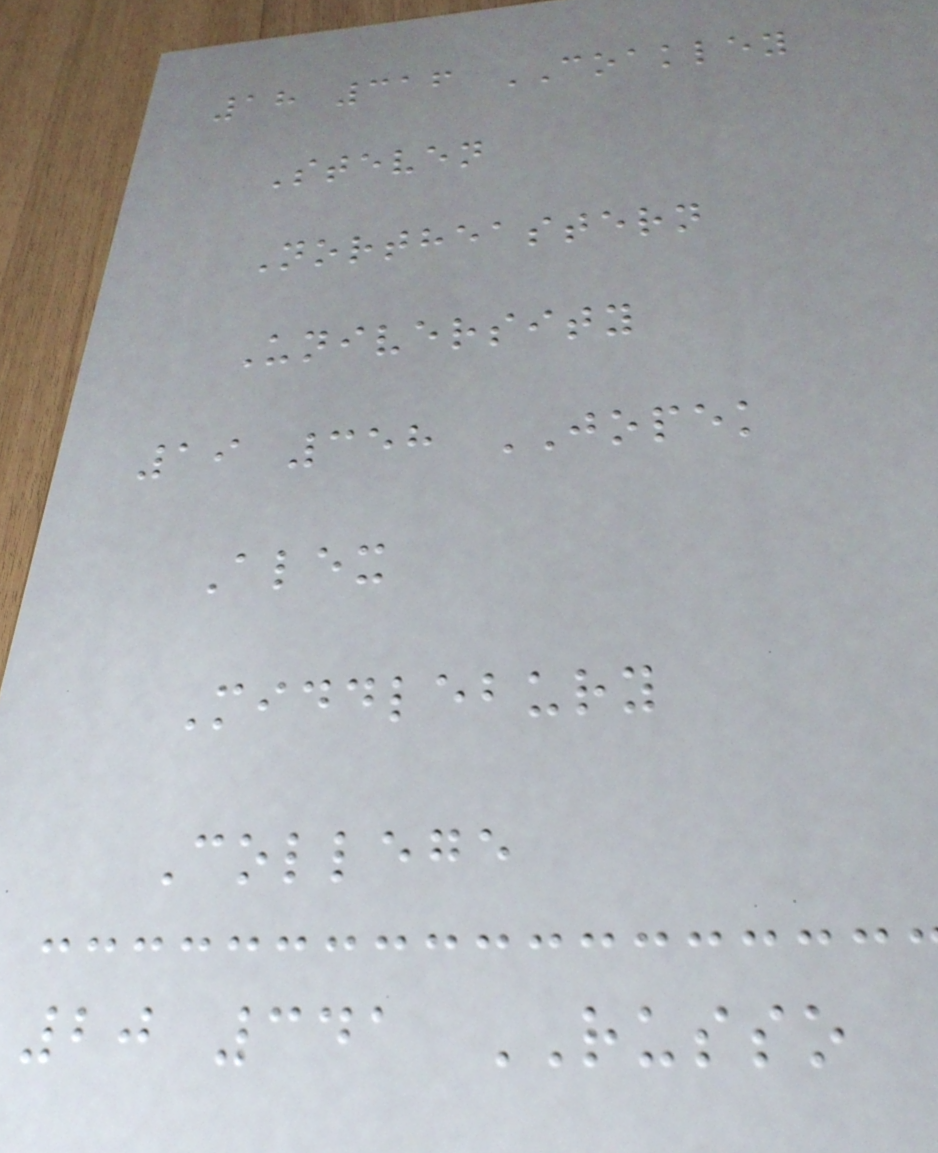18 316 COAKLEY
Steven
Northeastern
University
19 358 JOPEK
Alex
Middlebury
College
20 341 RUSSO
